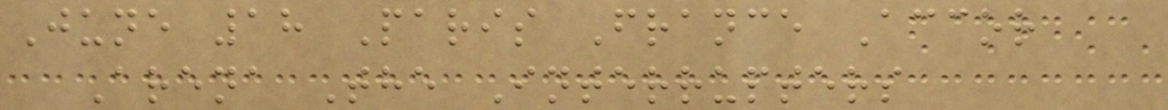June 18 Paris France Accor
Arena The Interrupters
